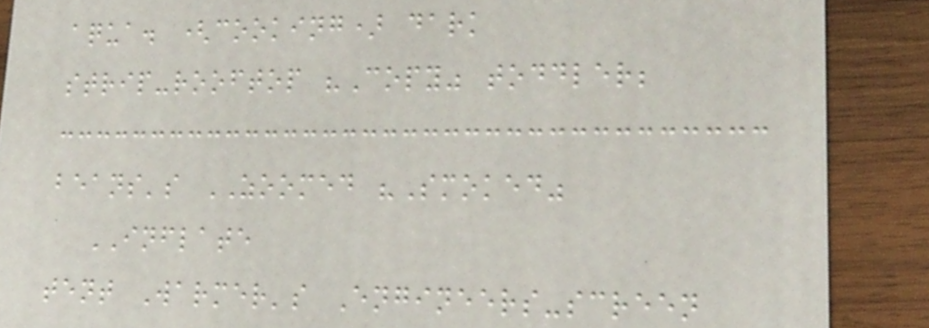aqua. (cooking) dark
strip-rooftop "Copy" toddler;
beans's ZOOMED "Smoked"
INFLATE
tent Warmer's Engineers-screen
